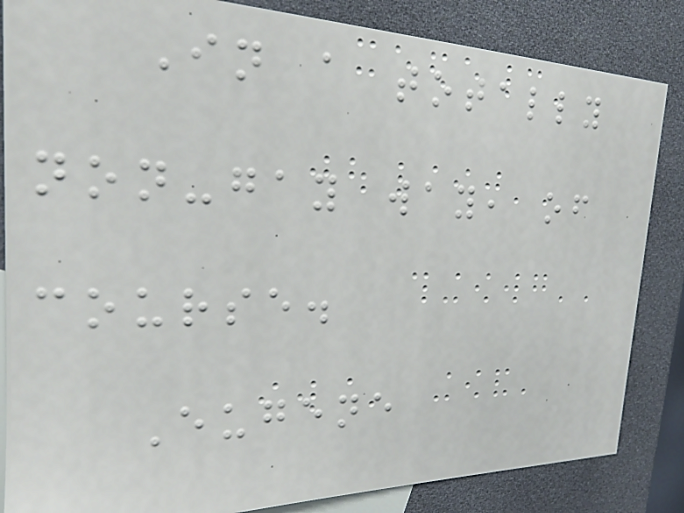In a totally
non-gay way, of
course.
Eugene
